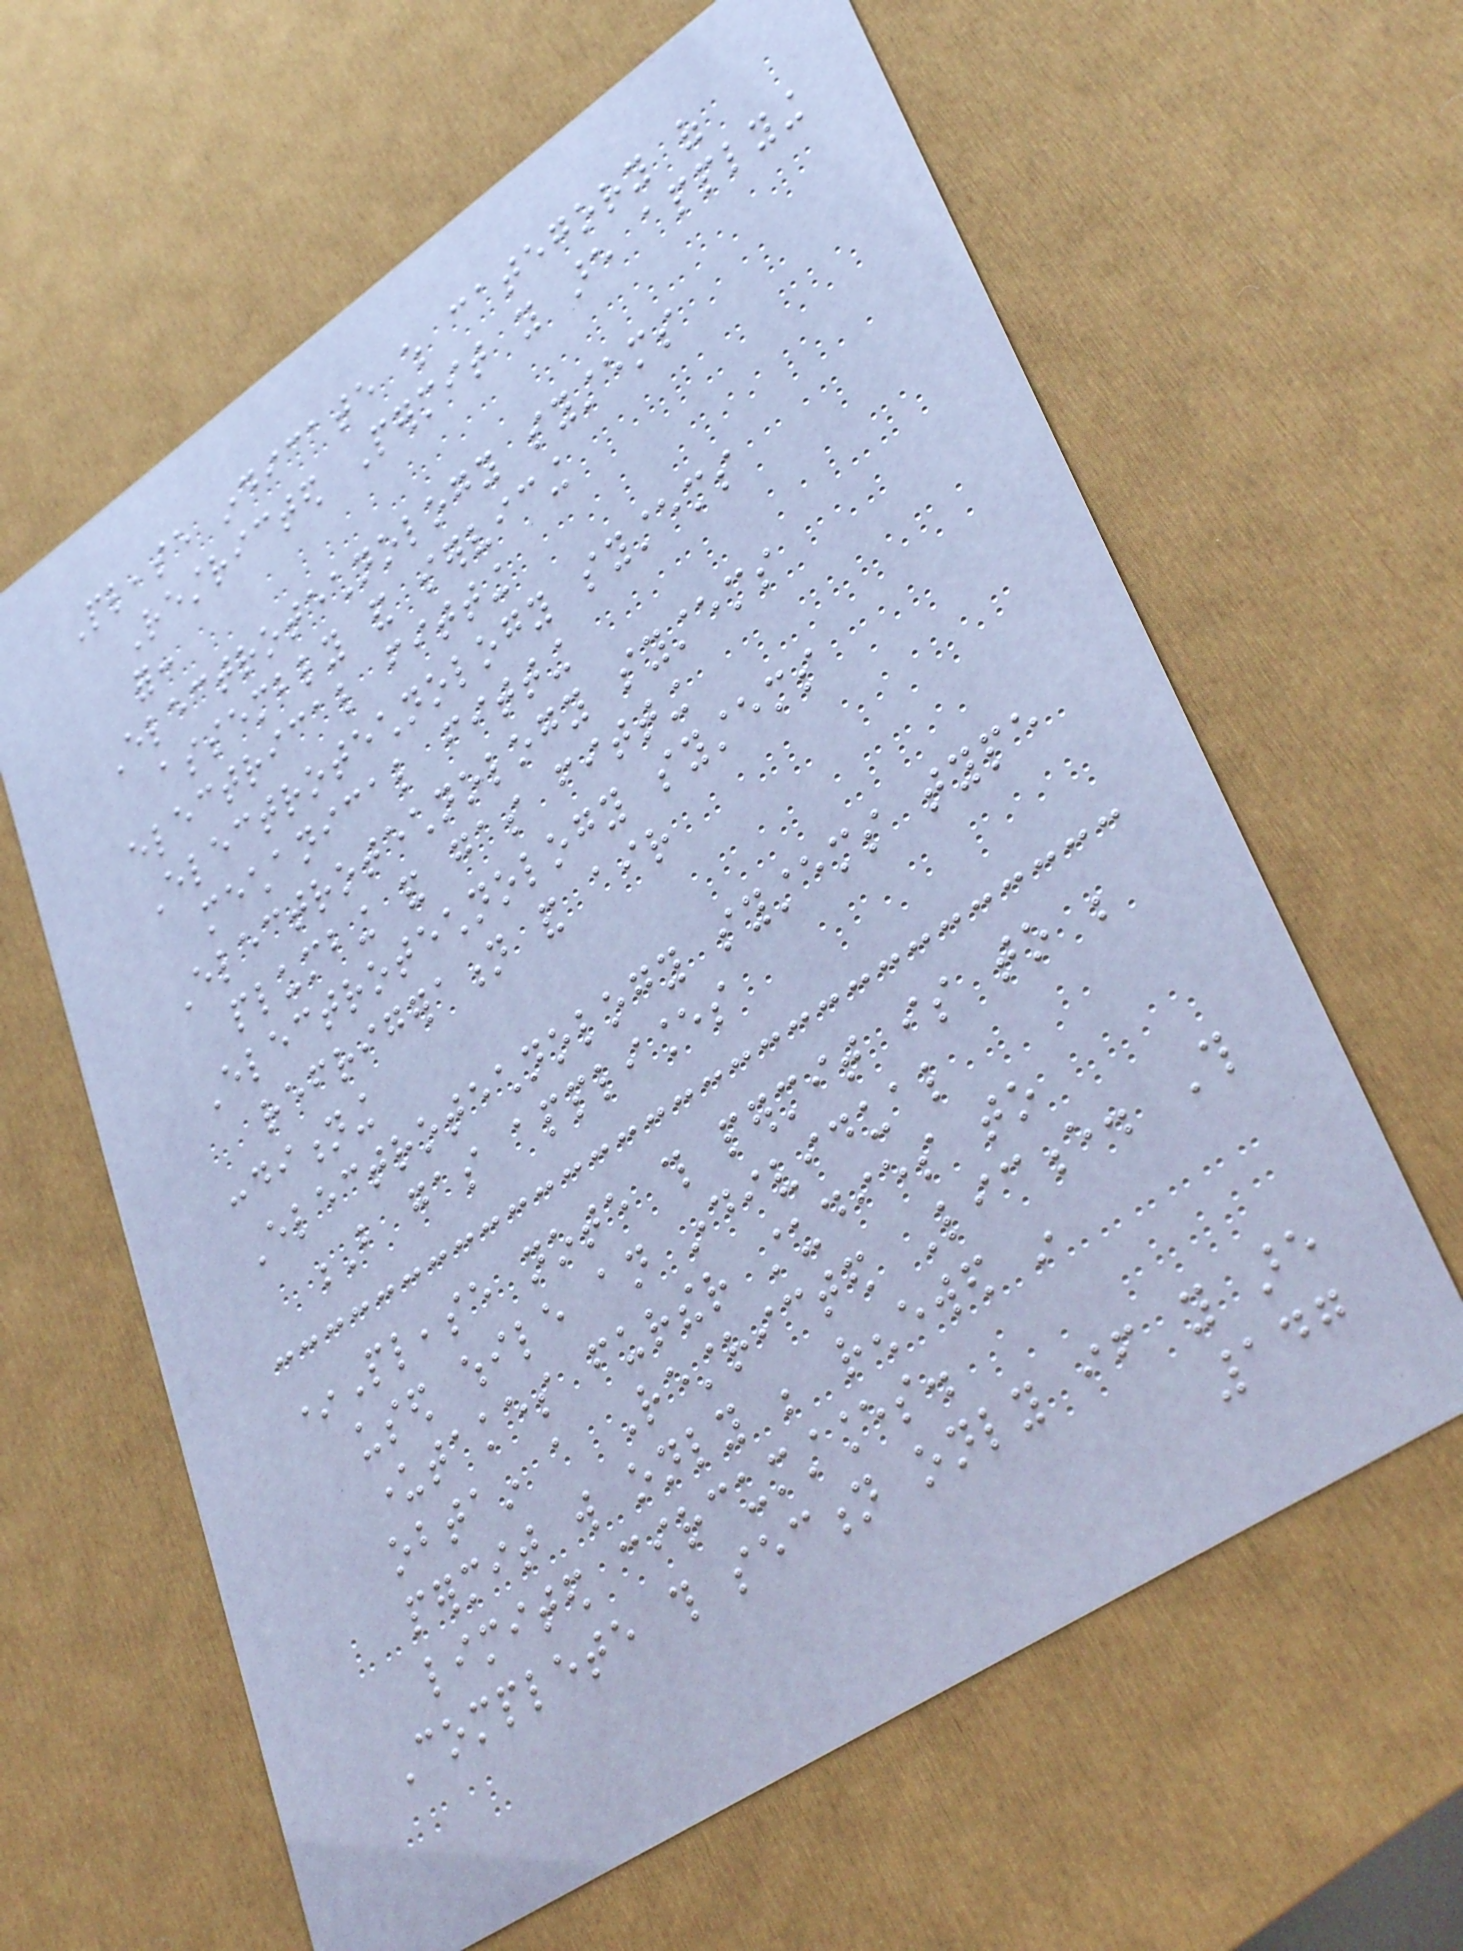Please indicate which category of
Restricted Permit you are applying
for:
Electrotechnology systems
assembly and servicing
electrical fitting
Electrotechnology systems
mechanical fitting
Electrotechnology systems
plumbing and gas fitting
Electrotechnology systems
refrigeration and air
conditioning
Electrotechnology systems type
B gas appliances
*Please note this permit is to be
used while an individual
undertakes further studies to
obtain a Restricted Licence. This
permit will only be renewed in
limited circumstances.
Complete this section only if you are
147
